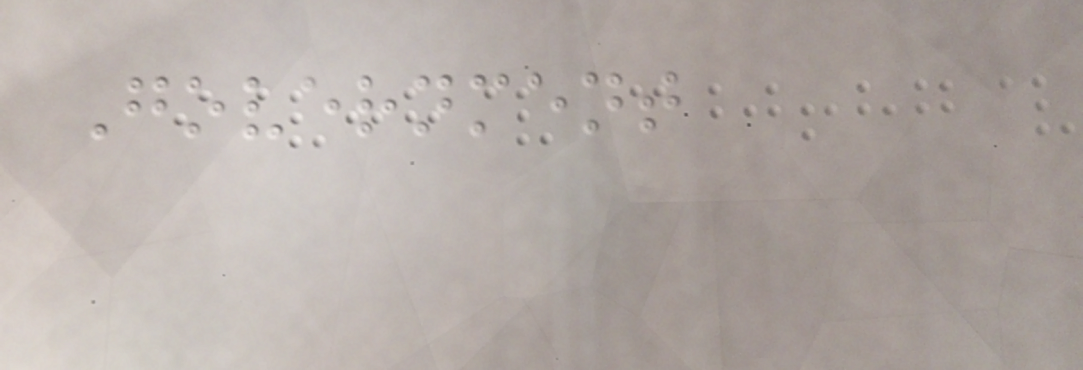Government
